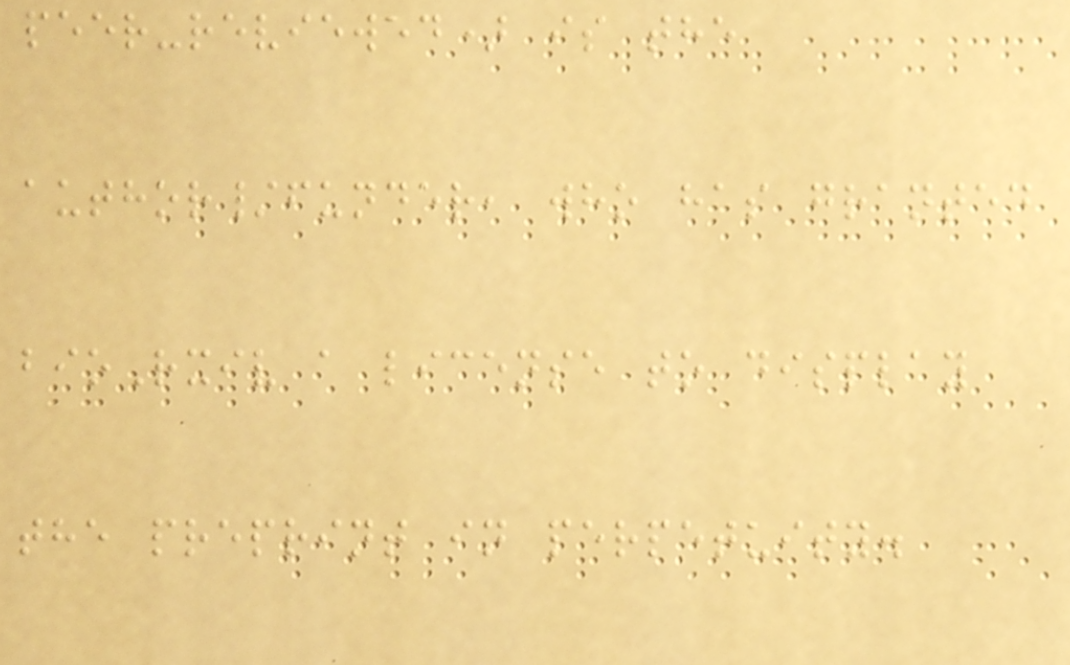peer-reviewed) is the
author/funder, who has granted
bioRxiv a license to display
the preprint in perpetuity.
